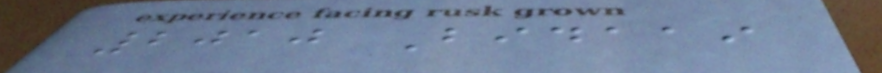2010 Bidaai
